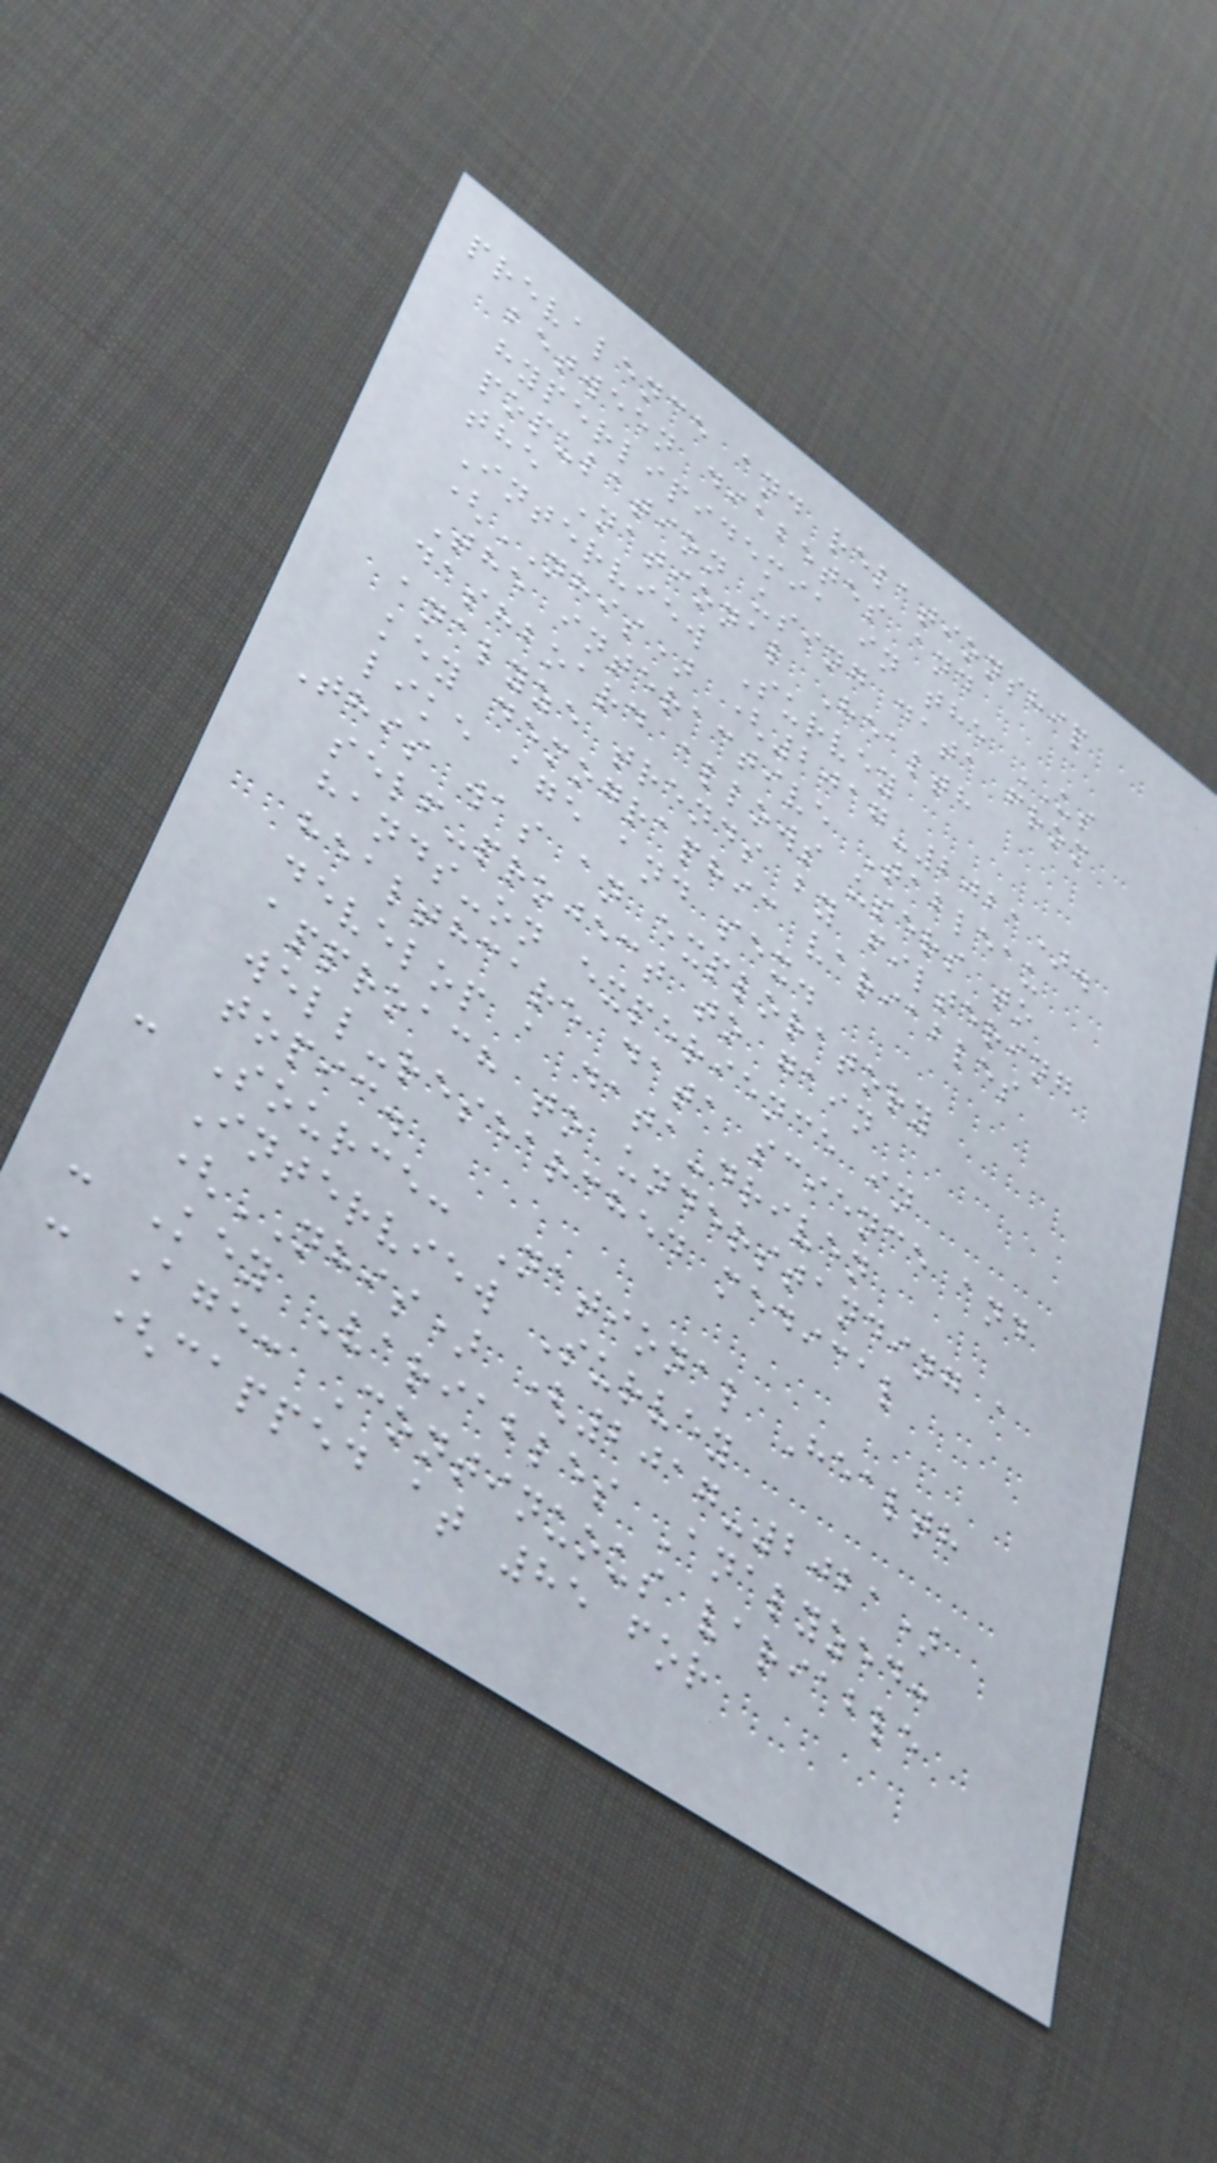prevalence and relationship
between diabetes and
hyperlipidemia in the US
population using data from
the National Health
Interview Survey
(NHIS) (2017-2021).
The interactive Tableau
dashboard allows users to
analyze trends by filtering
key demographic variables
like age and sex.
This was an exploratory
self-project to gain
hands-on experience in
healthcare data science and
develop a data-driven
approach to understanding a
well-researched medical
topic.
- Source: National Health
Interview Survey
(NHIS) (2017-2021)
- Key Variables Analyzed:
- Age: Continuous variable
(capped at 85 for
